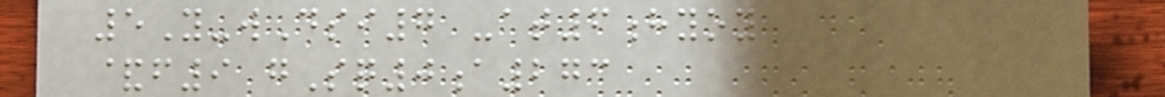5Y-wDsi7 -at6hyoy
&f9 gSq0a273
